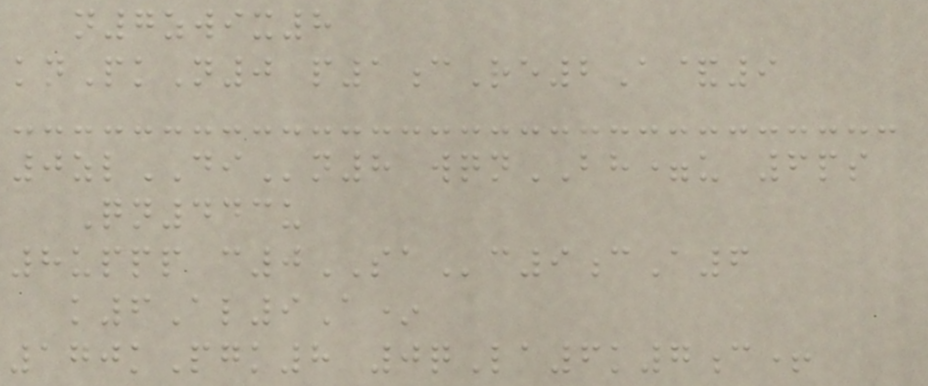n7zwix8
knPkN0 p1cRe2A&9
0zlDIn8 wqnBH=u 6ps
Qn443u
8uppp c0SAc9cA6
k6Al9A*
170kPgk8 0qLa6k7c+
